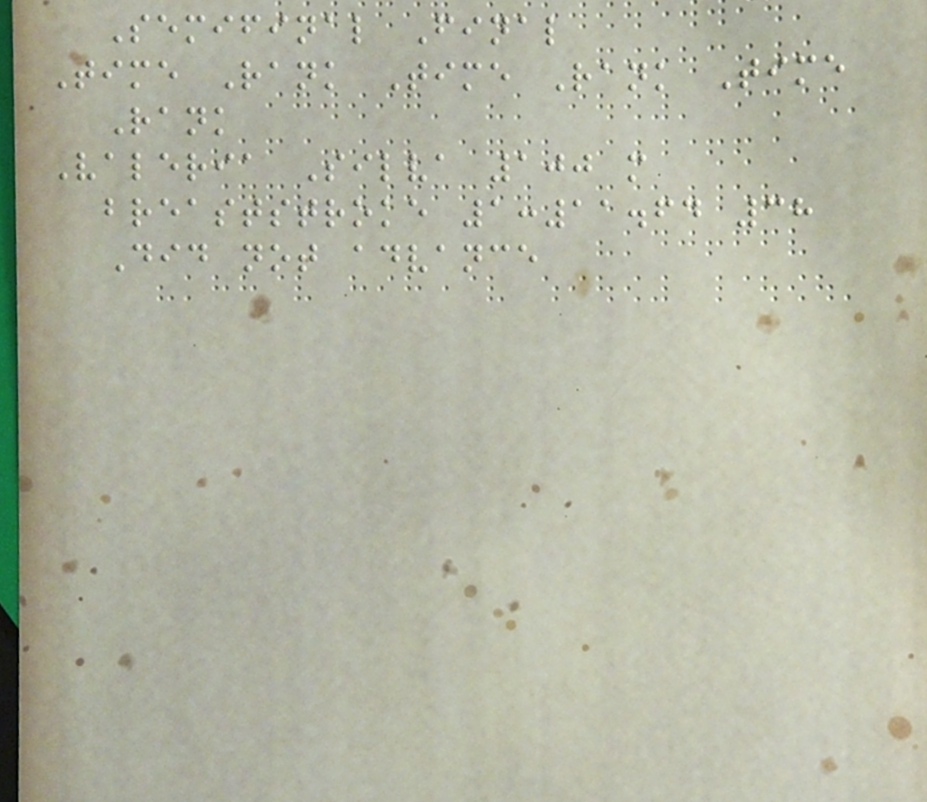Semifinal Final
Time Rank Time Rank Time
Rank
Valeria Silva 100 m
breaststroke 1:11.64 38
Did not advance
